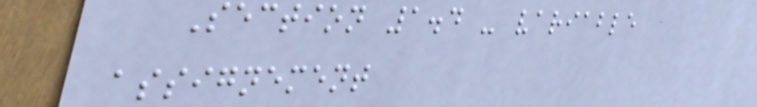Section 1.4 - variable
assignement
